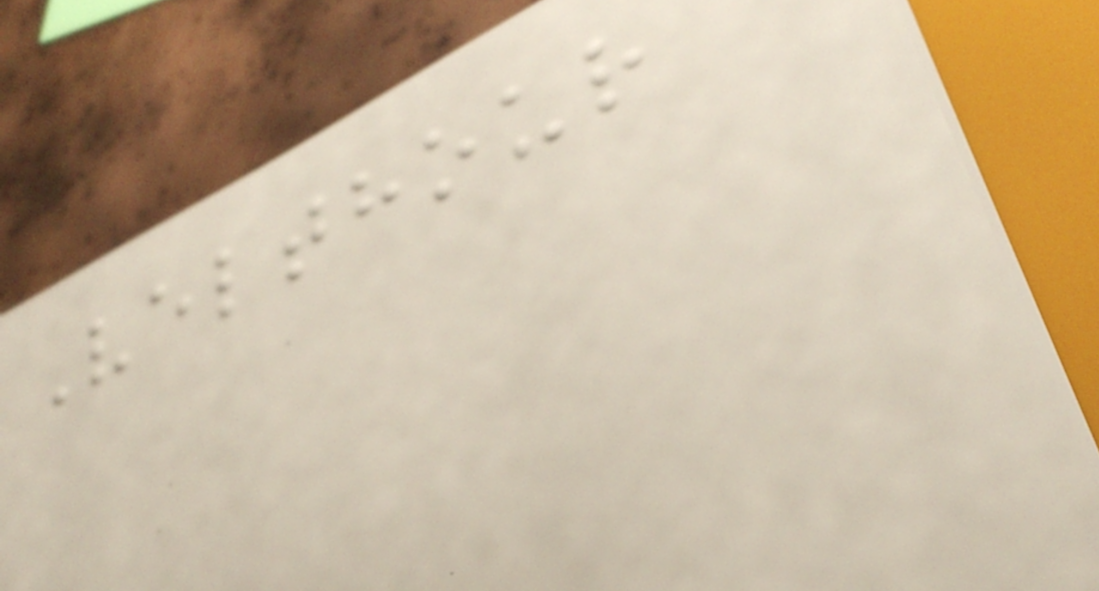Velthour
